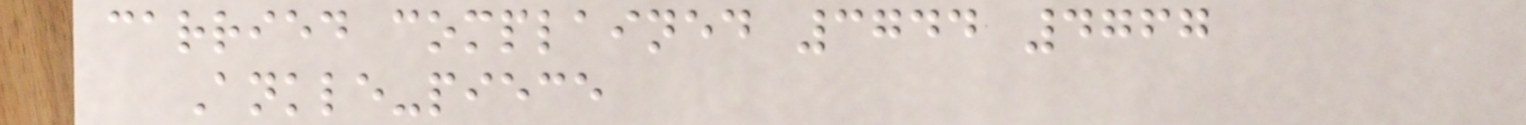carried complained 3744 4767
Ankle-piece
